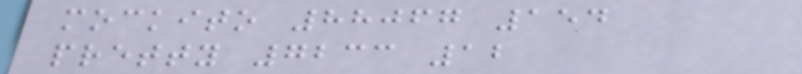mockito 88067 154
pretty 7233 12
